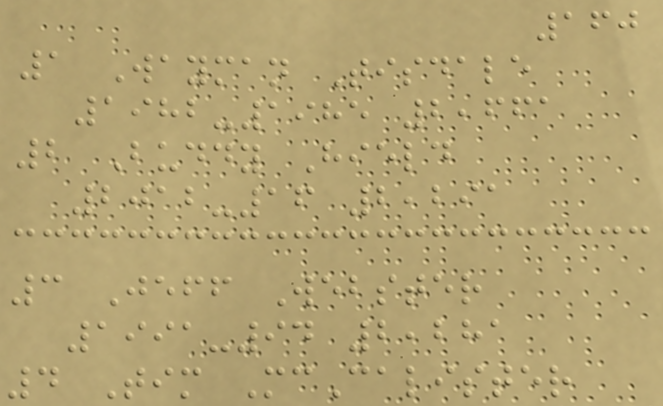160
1 Wayman Tisdale
1982-1985 2,661
2 Buddy Hield
2012-16 2,291
3 Jeff Webster
1991-94 2,281
4 Tim McCalister
